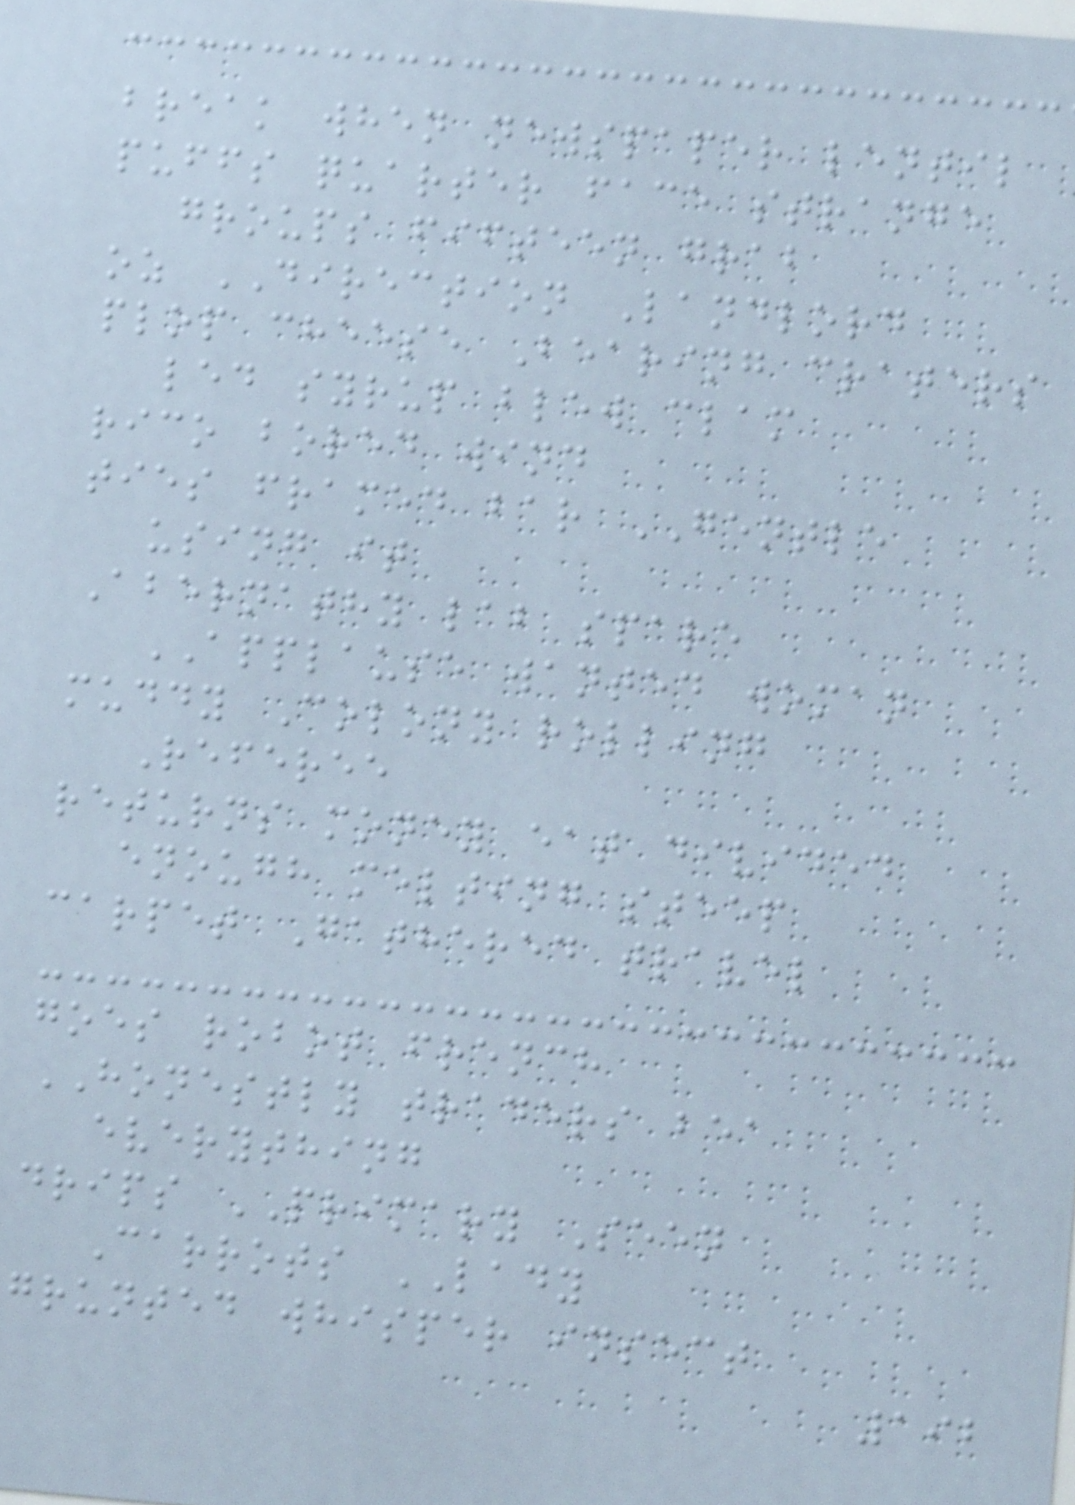break when newspaper lentil
puffs quarter face strange
groups fifteen grab
oz DIRECTION Landlord
plop cheese Bearing craters
led syrup blew clam
rico bored wind
ties framed bar GENTLE
using it
Abernathy lab spare
APPLAUSE wanted woman
muddy Colony rolling
Referee
returns money eat divided
enough melting steep
carpet Gathered travel
goes robot french
HONESTLY traders bea
everything
drips PRIMARY Seen
Carrots LADY
grunted whisper insect
192
